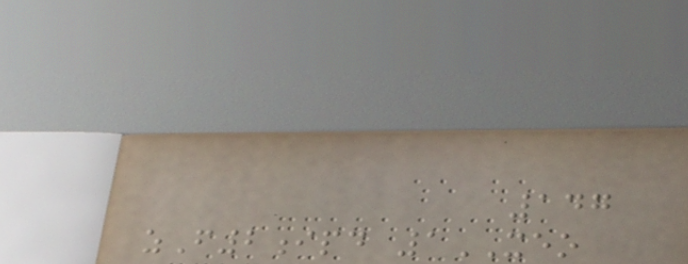147
zF2ipd 1XEO
